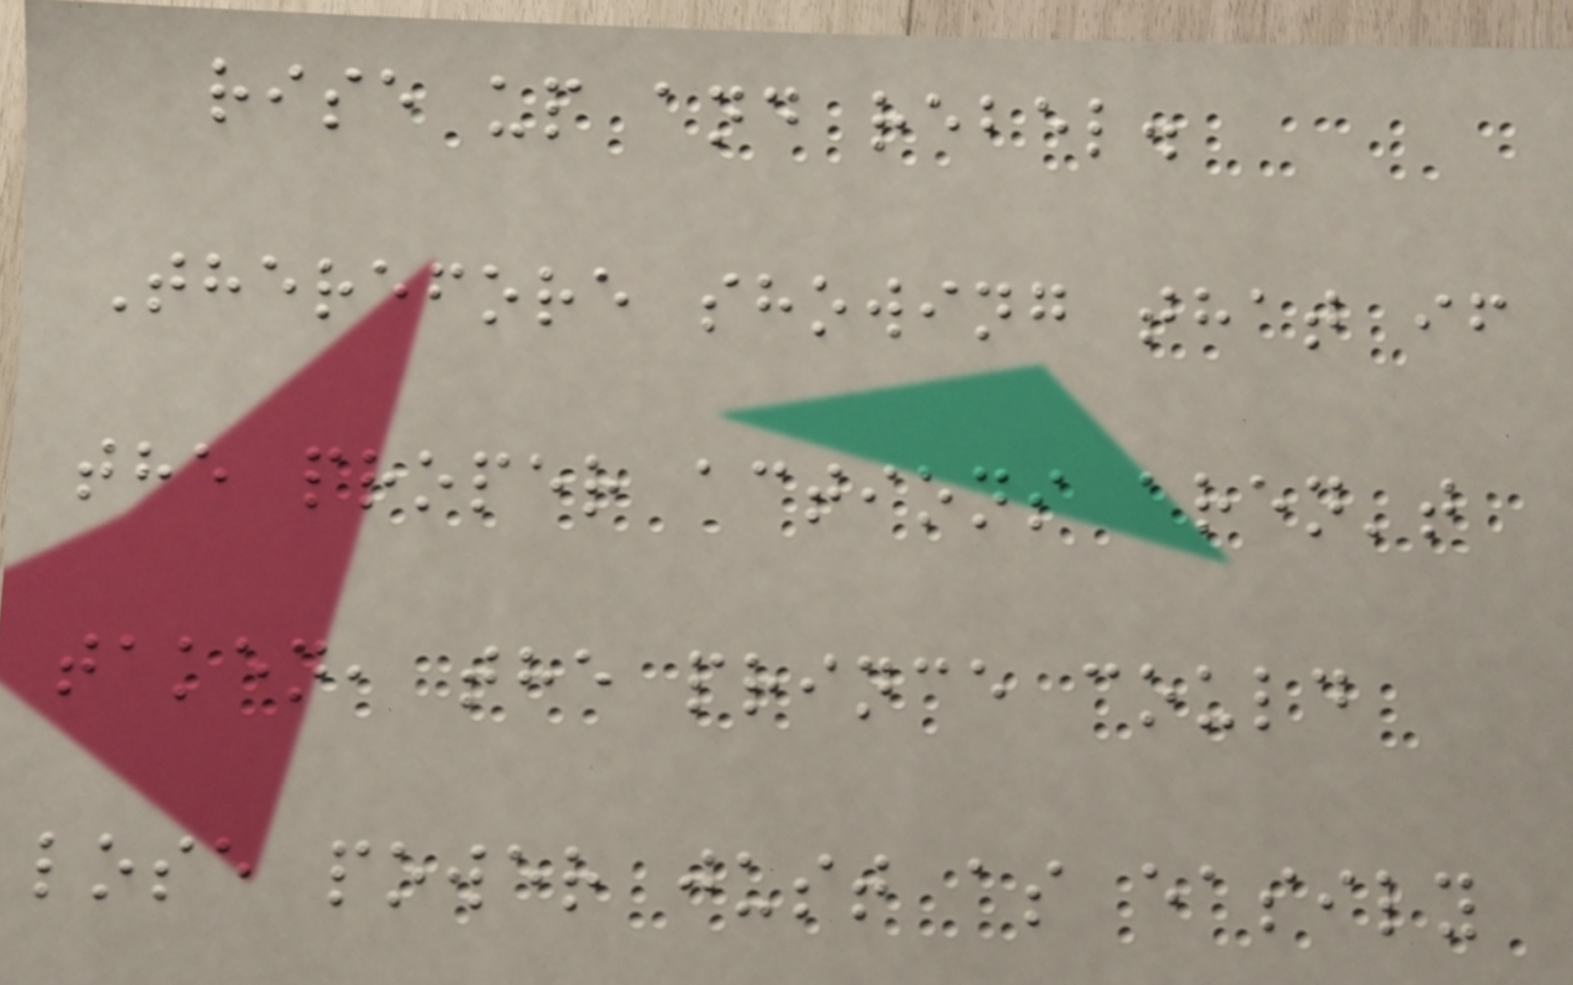rise up and rebel.
Therefore showing that if
the proper actions aren't
taken, the prince could
lose power just as easily
